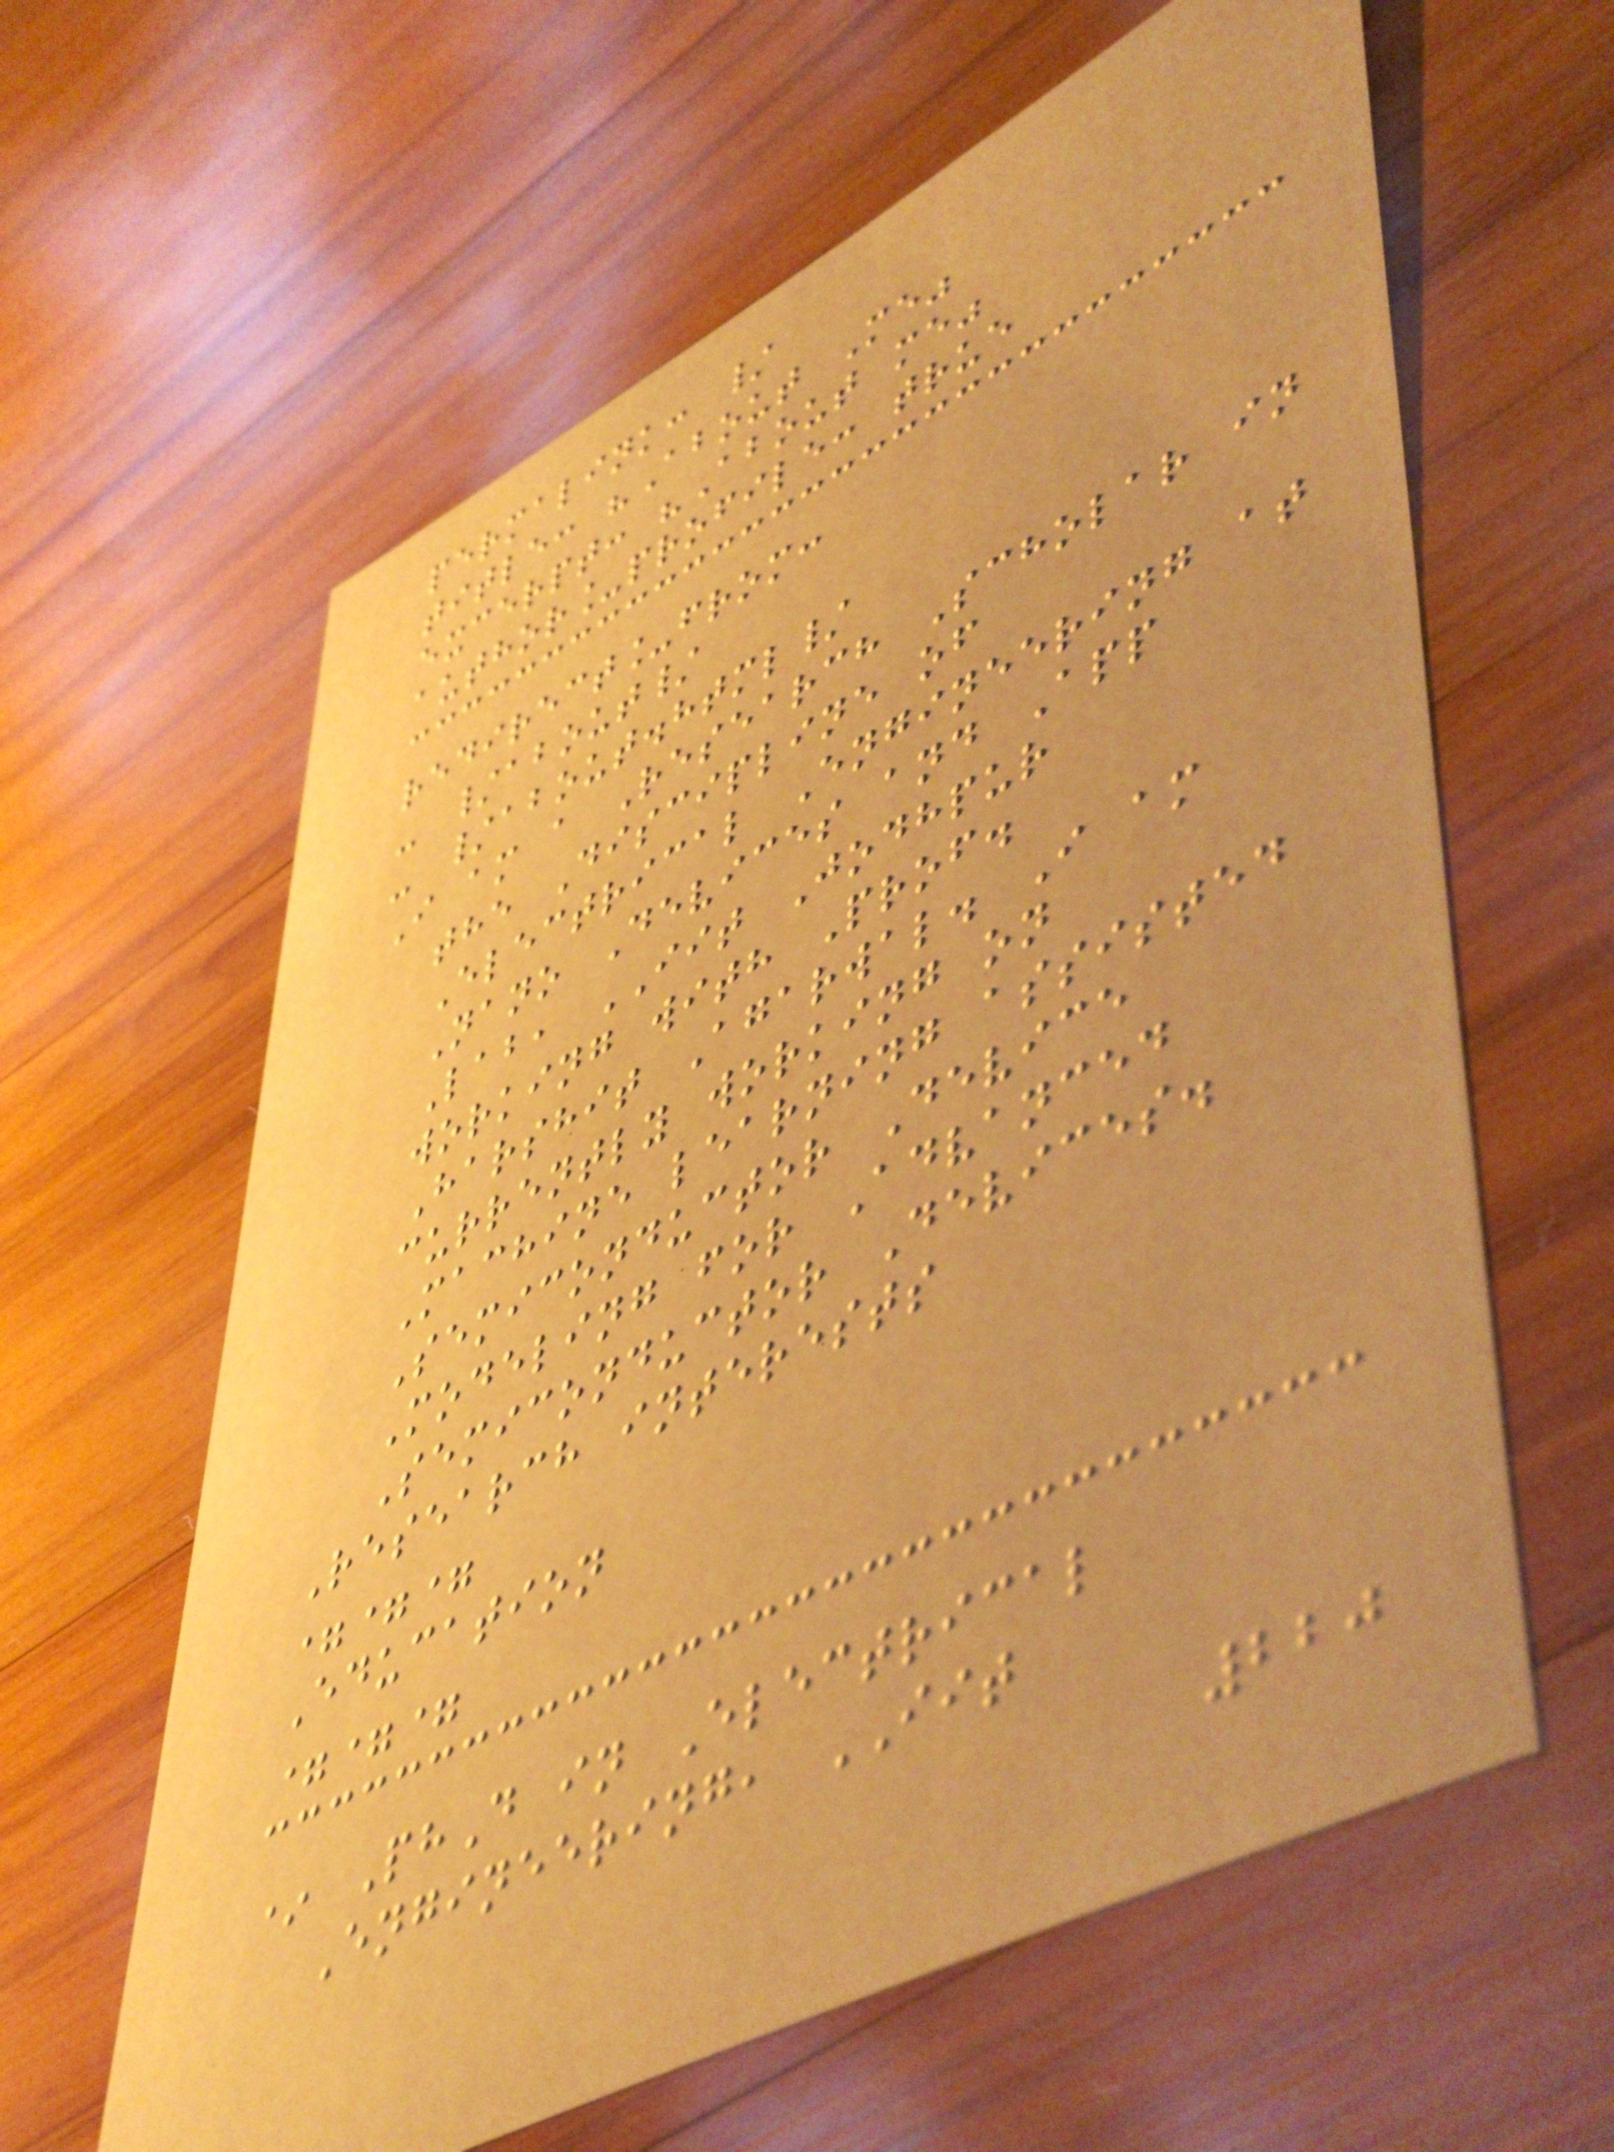permalink: /
title: "About Me"
excerpt: "About me"
author_profile: true
redirect_from:
- /about/
- /about.html/
I am a Research Scholar in
the Discipline of
Electrical Engineering at
Nano Devices and App
Lab, IIT Jodhpur
working with Prof.
Harshit Agarwal. I am
currently working on
Machine learning assisted
Semiconductor Device
Modeling for Advanced
Semiconductor Devices.
Research interests
===
Education
===
* PhD in Electrical
Engineering, IIT
220
